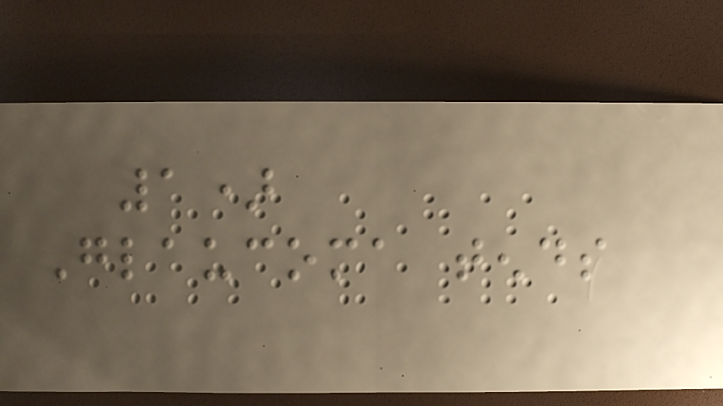1)
Glaucoma tends
